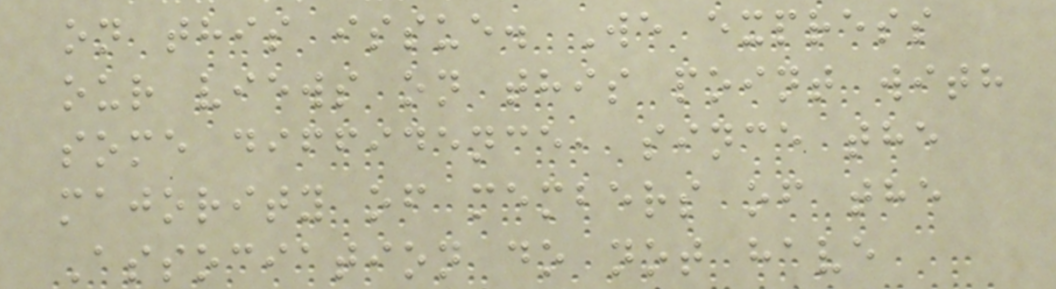on this issue. We express
our views on this point with
some diffidence, since the
majority of members of the
Association do not have
